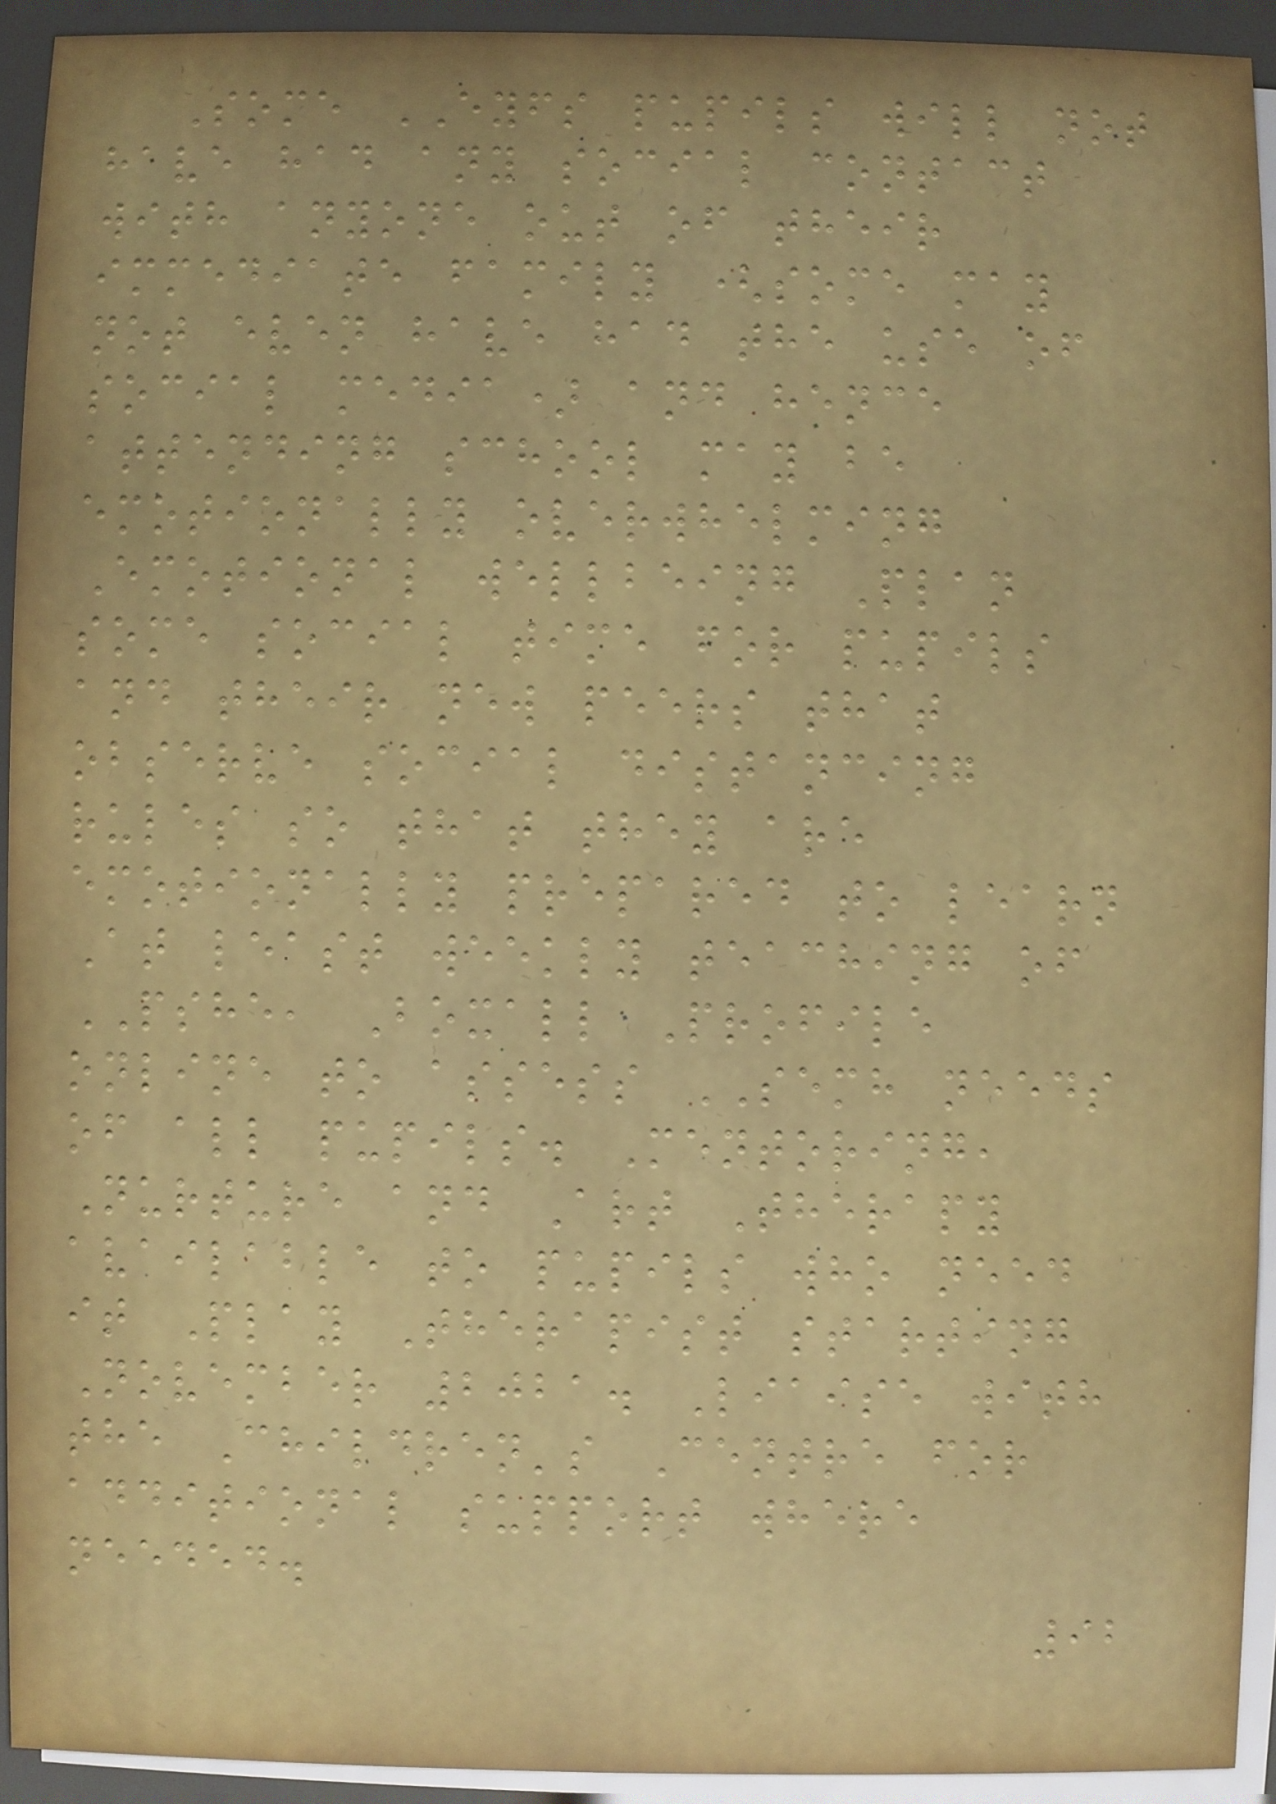Some EYFS pupils will not
have had any social contact
with anyone out of their
immediate family (some may
not even have had the use of
social media) and hence
attending school may be
emotionally overwhelming
Emotional wellbeing Plan
some social time for pupils
and their new peers that
observe social distancing
rules so that they are
emotionally prepared to learn
At least weekly teaching of
PSHE, Boxall Profile
online to assess SEMH needs
of all pupils. Mentoring,
Nurture and Art Therapy
available to pupils who need
it Play Therapist starting
November 2021. Liaise with
the Children's Centre for
additional support where
needed.
92
